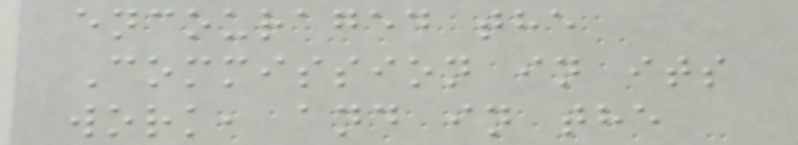encouraged the
Commission in its
work, and in the
